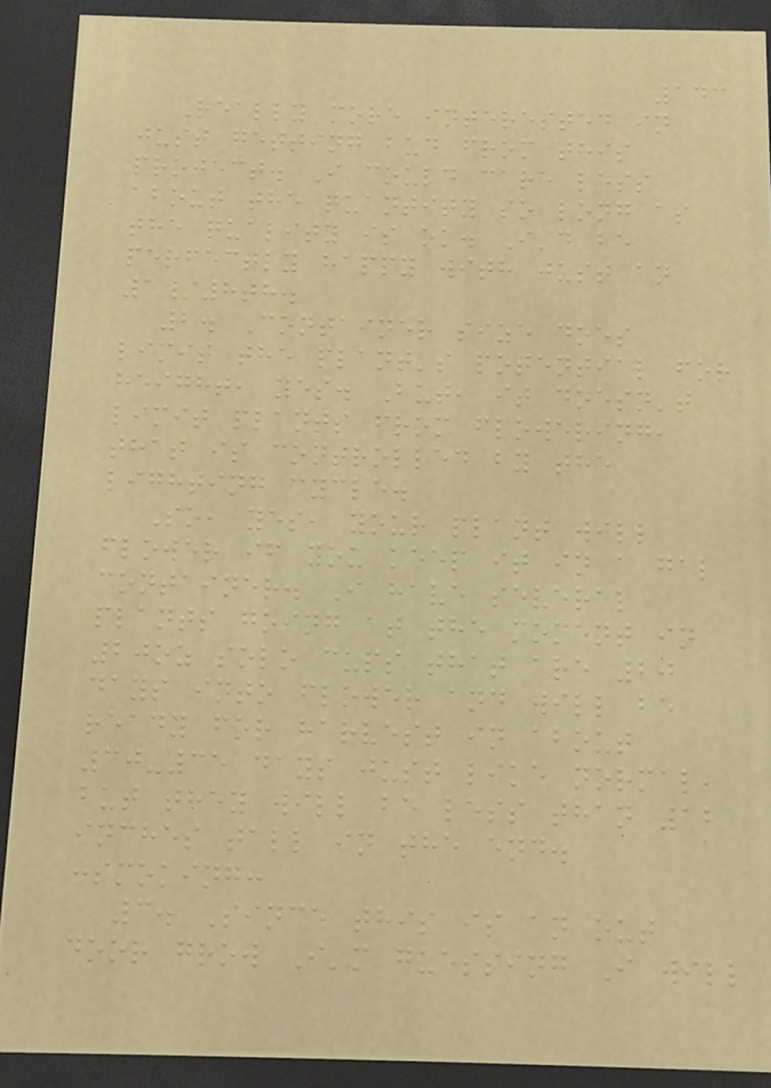143
Really more interested in
just getting bud from this
project. I could care less
about the quantity so long as
the quality is ok. I'd be
perfectly happy with just an
1/8th.
2. Container size does
limit the plant's potential for
height, yes. But, it doesn't
limit plants from flowering,
that is controlled by the
lighting cycle.
So, yes, your plant will
flower if you keep it in a gal
container. I have several
plants going at the moment in
20oz solo cups that are 20
days into flower and will be
ready for harvest in about
30-35 days just like normal,
but they will be less than 12
inches tall in the end.
:smoking:
3. Since this is an out
door grow I'm guessing I will
